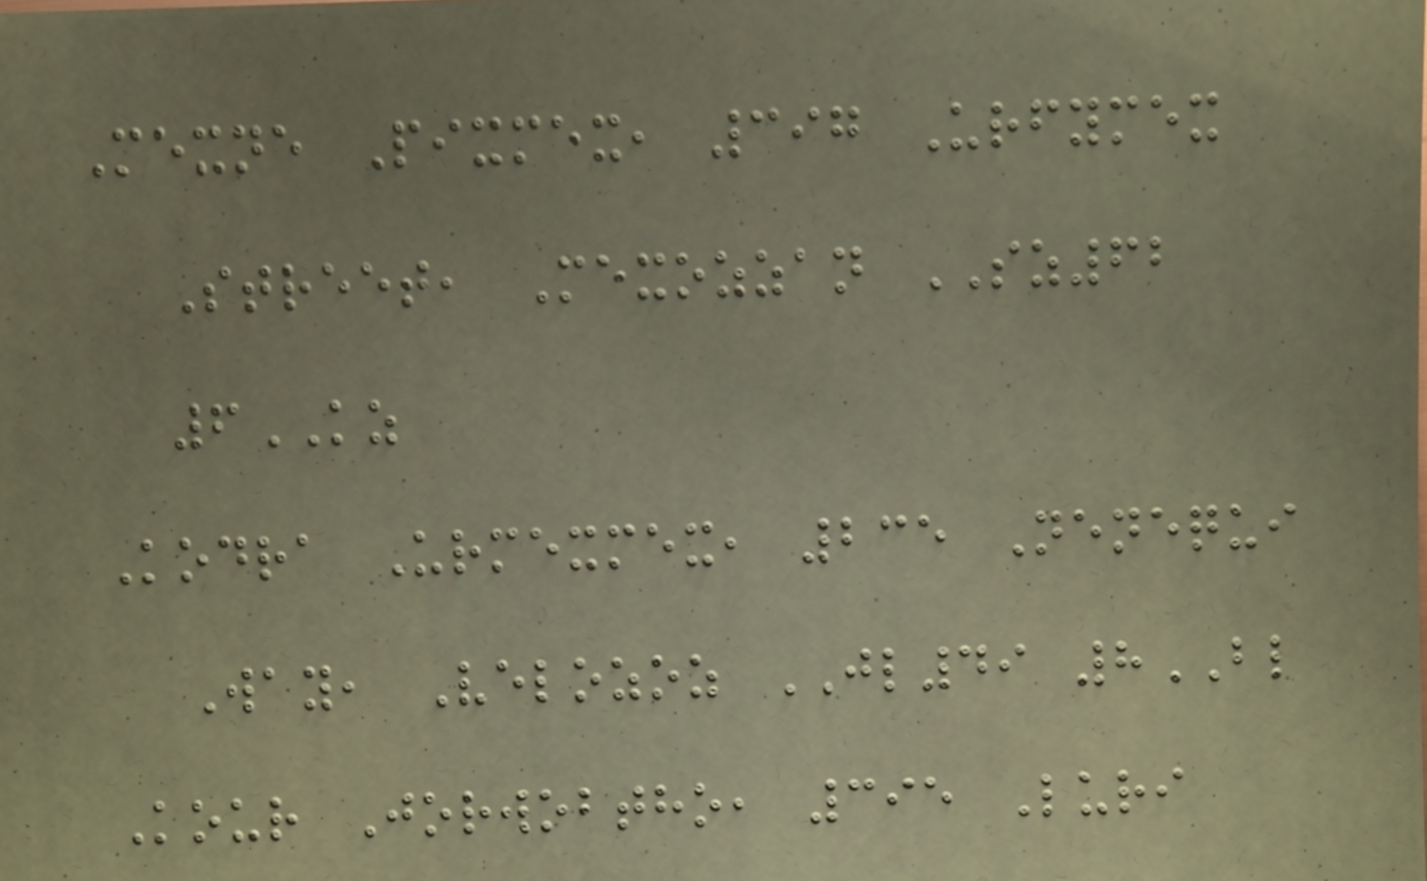Mexne Pixmex, 397 Urfymex
Street, Mexozzan SZ62
6KZ
Kodra Urmexmex, 235 Nenequi
Way, Velozoz JL49 8BL
Kour Jorwobtho, 395 Luri
